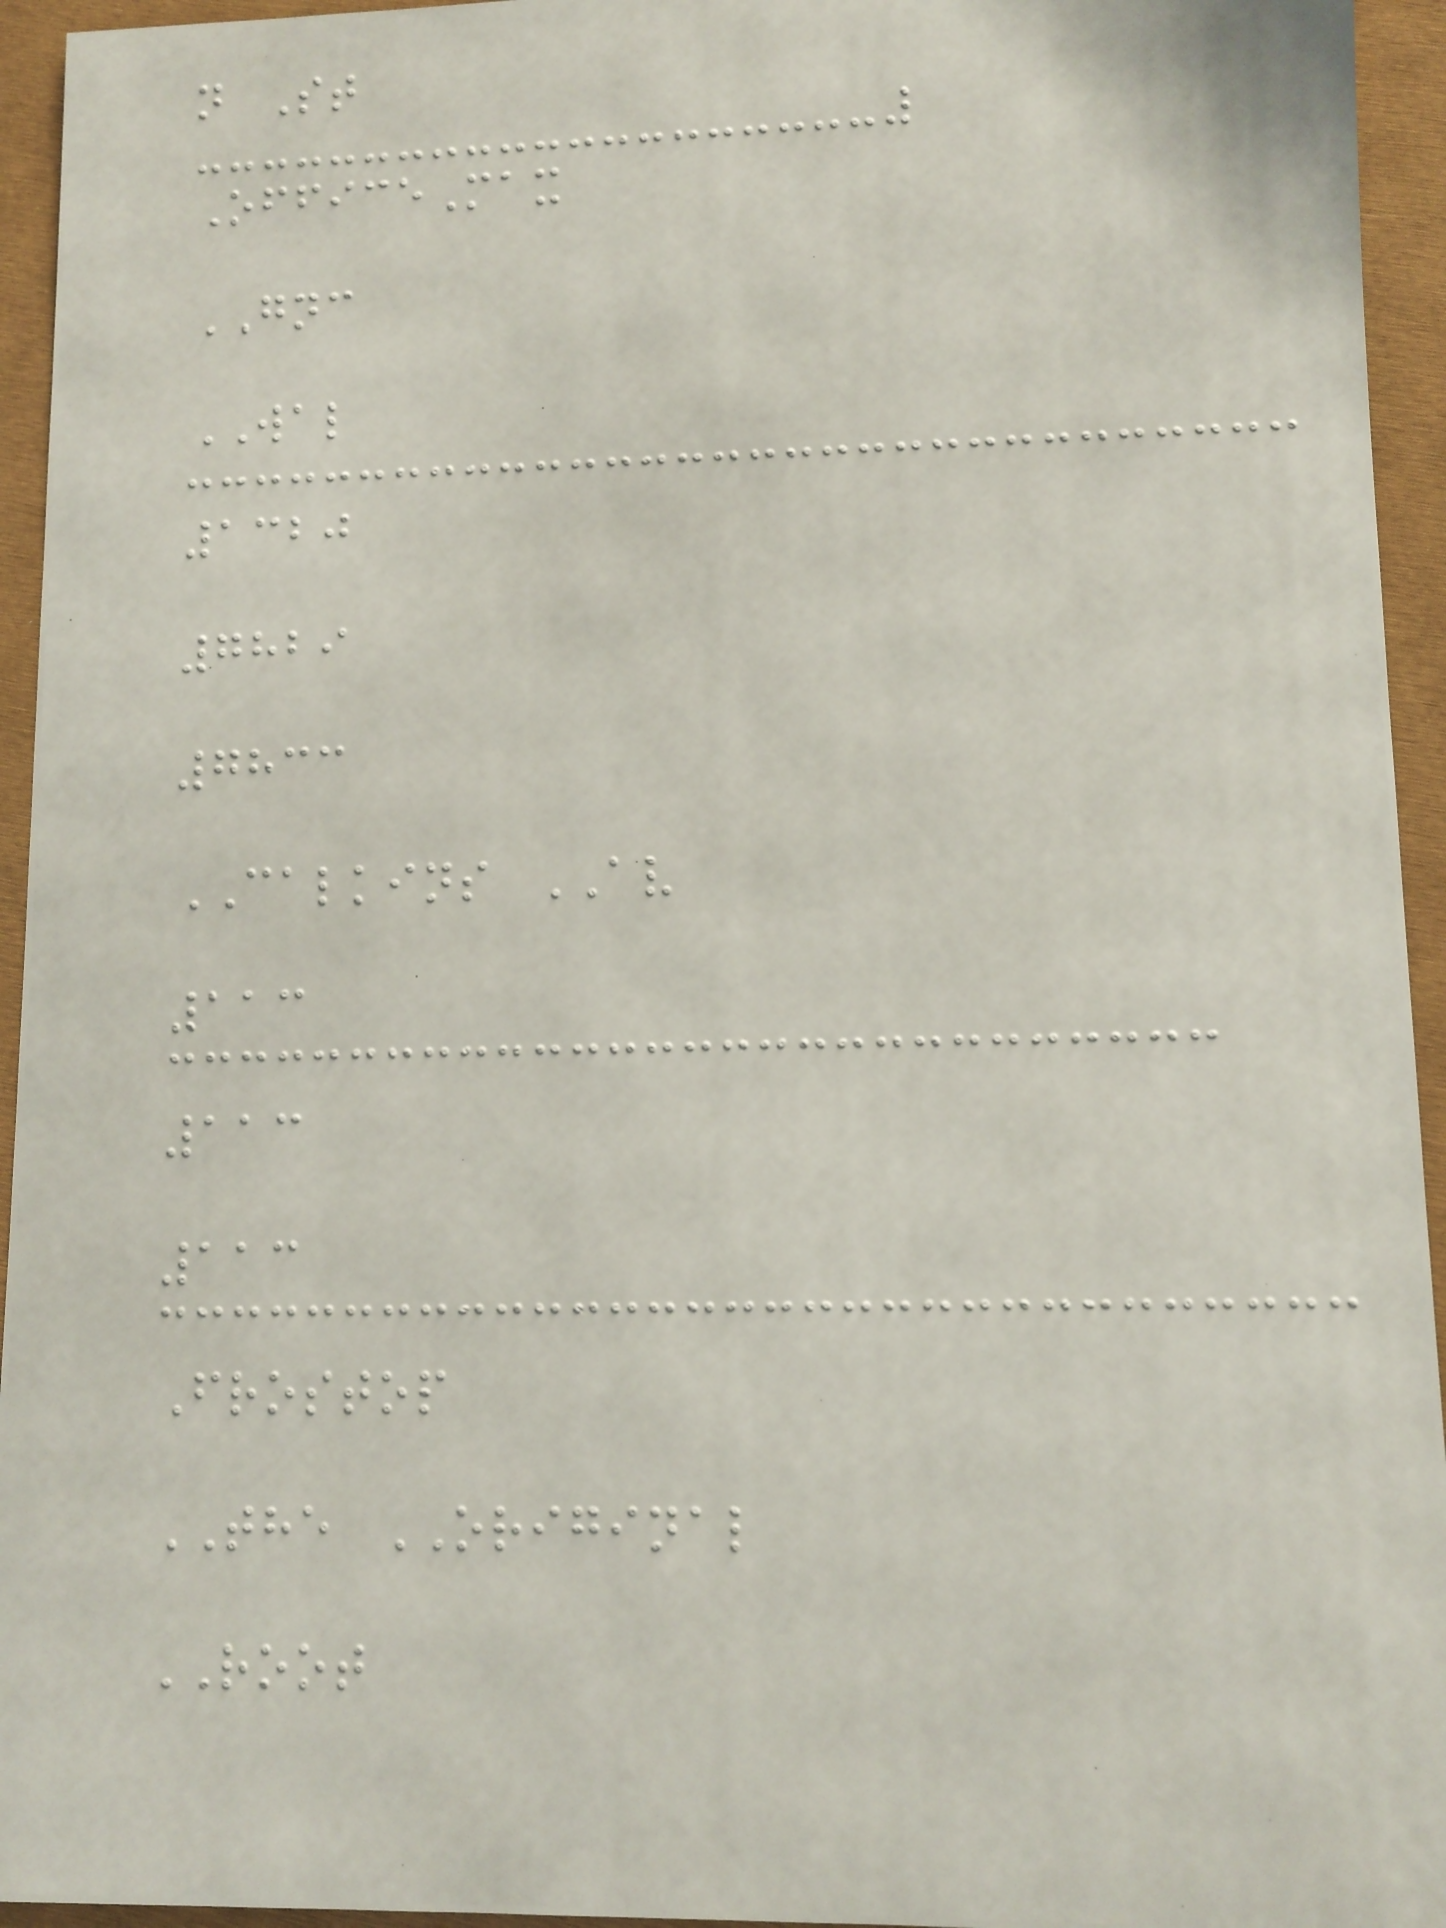n St
OfficeMax
GNC
WAL
1320
7829
7833
CALKINS AV
113
113
113
Frostop
THE ORIGINAL
ROOT
